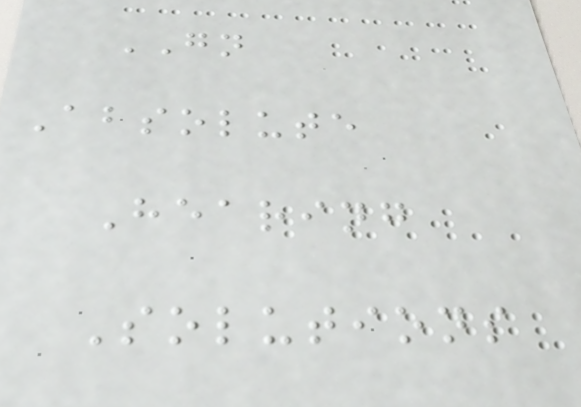GN
Absolute
Hearing
Solutions
